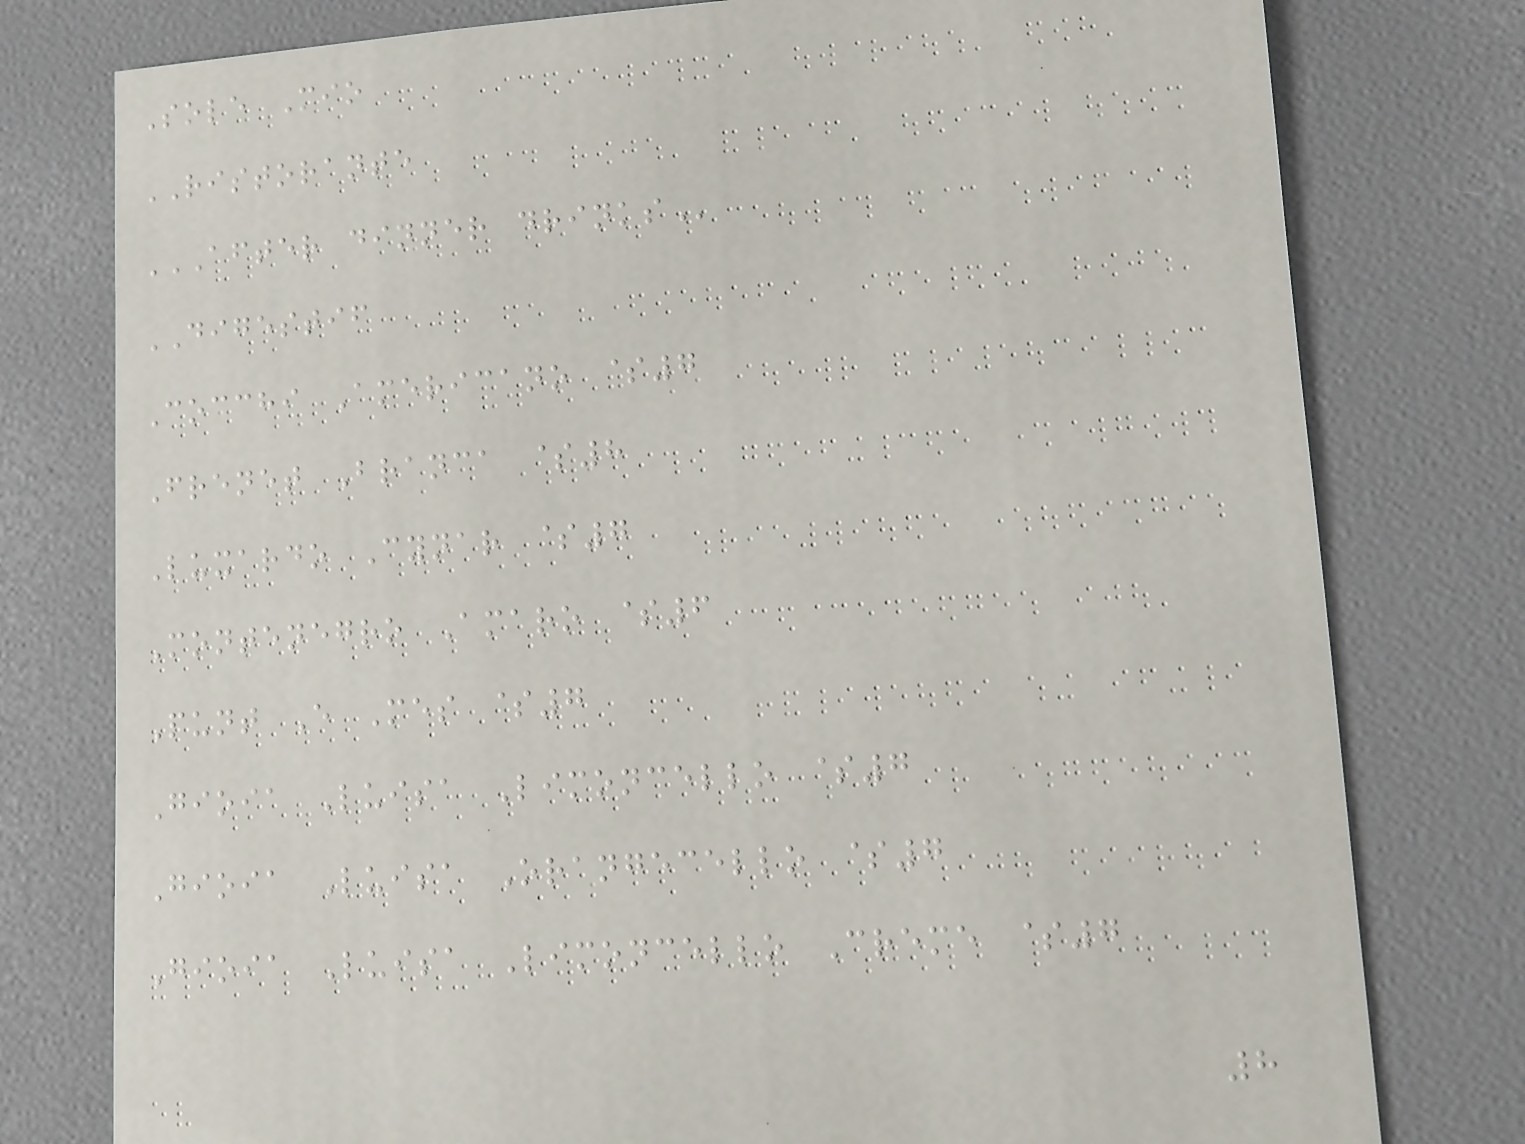Sole Mio
RISTORANTE
AFTER DINNER DRINKS
DIGESTIF
Cocchi Americano $7
Frenet Branca $8
Luxardo Cynar $7
Montenegro Amaro $6
Punt E Mes $7
Gioia Luisa Limoncello $7
Gioia Luisa Orangecello $7
Gioia Luisa Limoncello Creme $7
8
